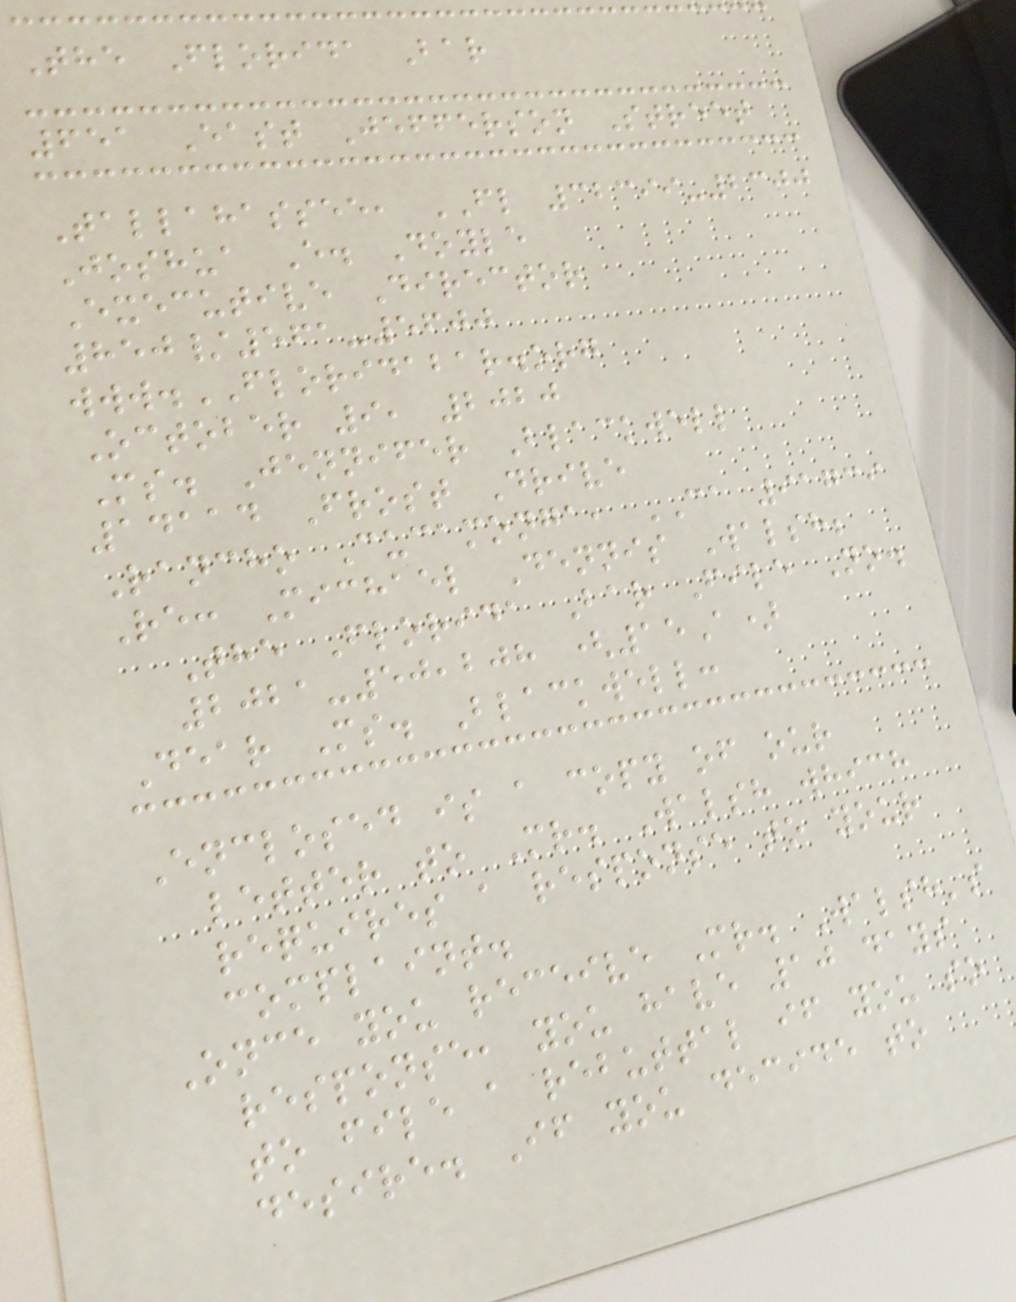The Florida Bar
651 East Jefferson Street
Tallahassee, FL 32399-2300
Joshua E. Doyle
Executive Director
850/561-5600
www.FLORIDABAR.org
October 9, 2020
Ms. Jennifer Blackwell
14114 Frost Drive
Rancho Cucamonga, CA 91739
Re: Michael Dennis Walsh;
The Florida Bar File No.
2021-50,208 (15A)
Dear Ms. Blackwell:
Enclosed is a copy of our
letter to Mr. Walsh which
requires a response to your
complaint.
Once you receive Mr. Walsh's
response, you have 10 days
to file a rebuttal if you so
desire. If you decide to
